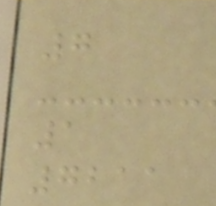7
1
7211
